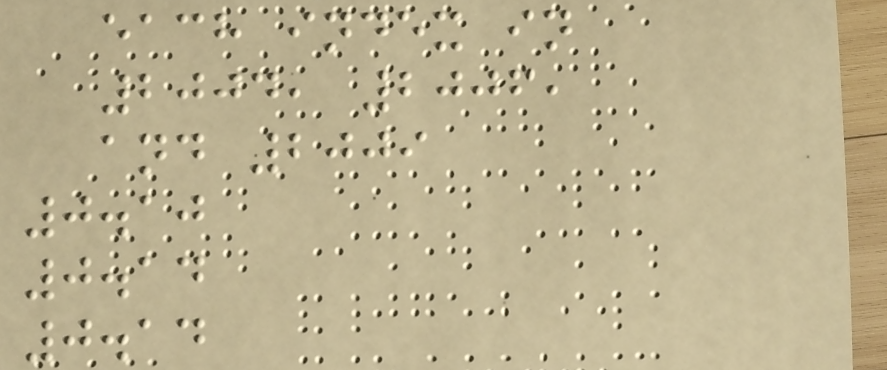each index in
2004, 2006,
and 2009
0.10
0.14
0.14
